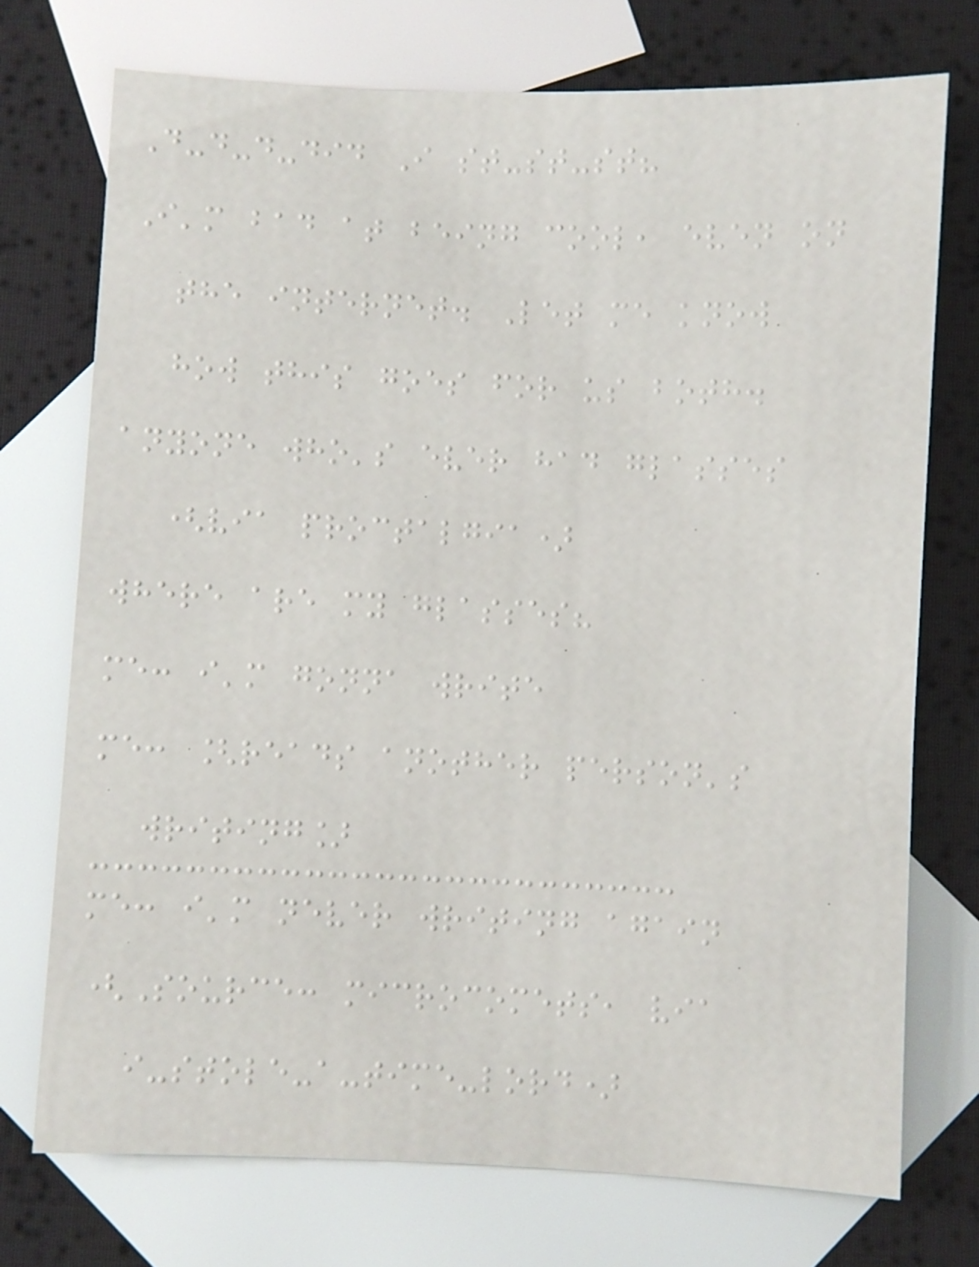D-d-d-did I st-st-st?
I'm bad at being cool, even on
the internet. Let me know
how this goes for us both.
anyone who's ever had glasses
(via proctalgia)
where are my glasses?
me: i'm gonna write
me: [reads another person's
writing]
me: i'm never writing again
(Source: microcomets, via
i-stole-a-time-lord)
